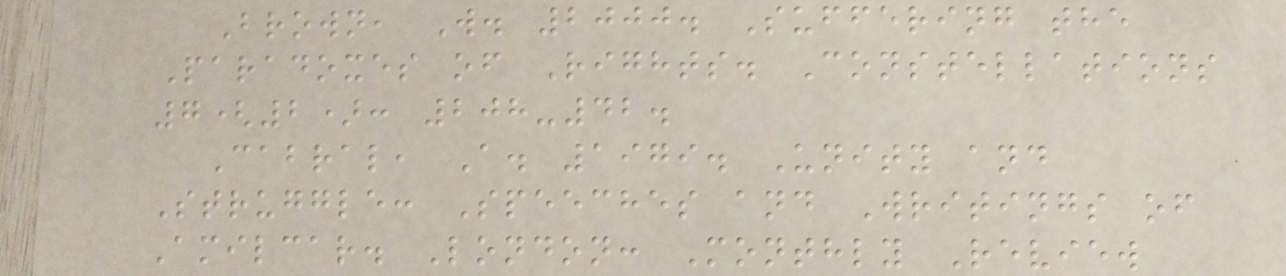Brown, W. 2000. Suffering the
Paradoxes of Rights. Constellations
7(2): 208-42.
Cabral, A. 1979. Unity and
Struggle: Speeches and Writings of
Amilcar. London: Monthly Review
